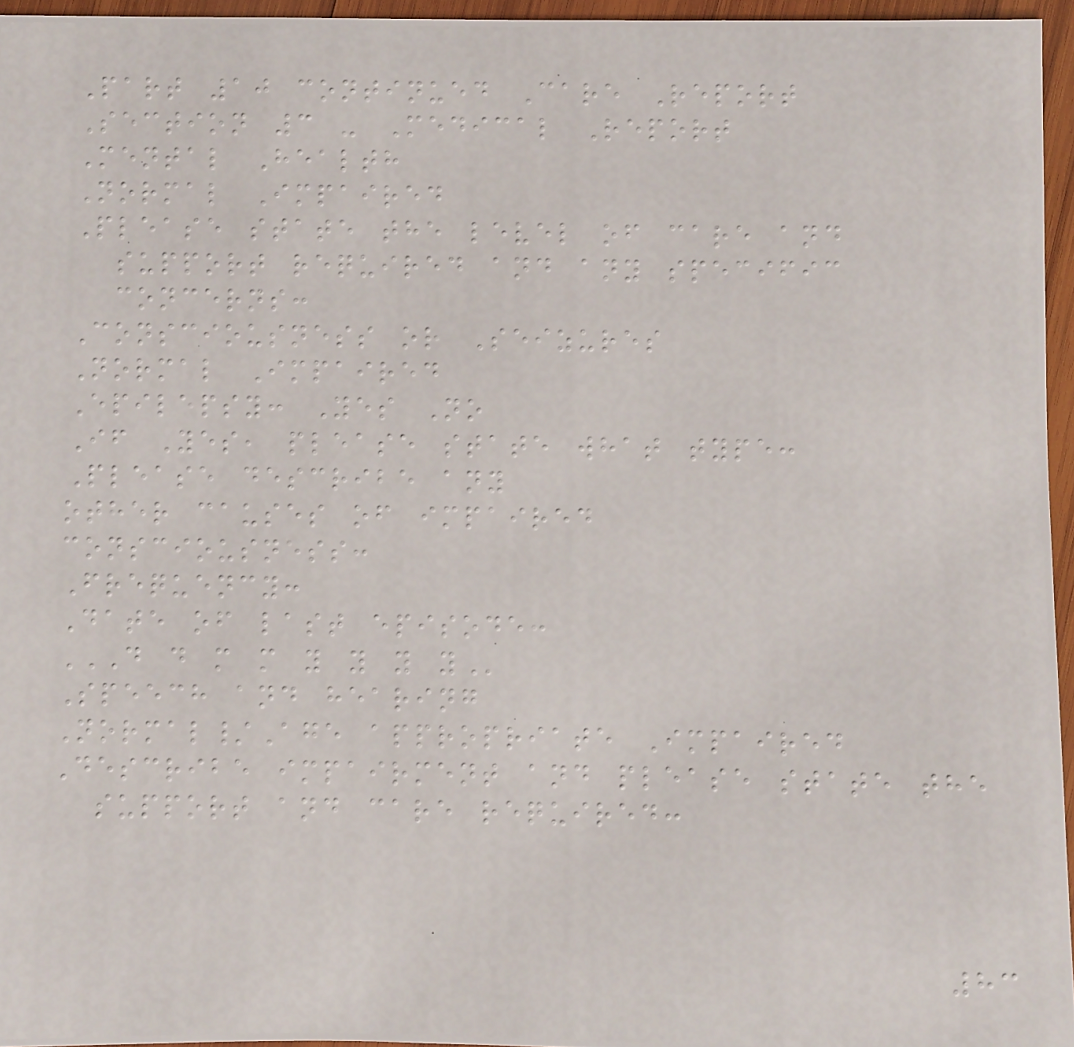Part 10 continued Care Report
Section 3 - Medical Report
Mental Health
Normal Impaired
Please state the level of care and
support required and any specific
concerns:
Consciousness or Seizures
Normal Impaired
Epilepsy: Yes No
If Yes, please state what type:
Please describe any
other causes of impaired
consciousness:
Frequency:
Date of last episode:
D D M M Y Y Y Y
Speech and hearing
Normal/Age appropriate Impaired
Describe impairment and please state the
support and care required:
83
